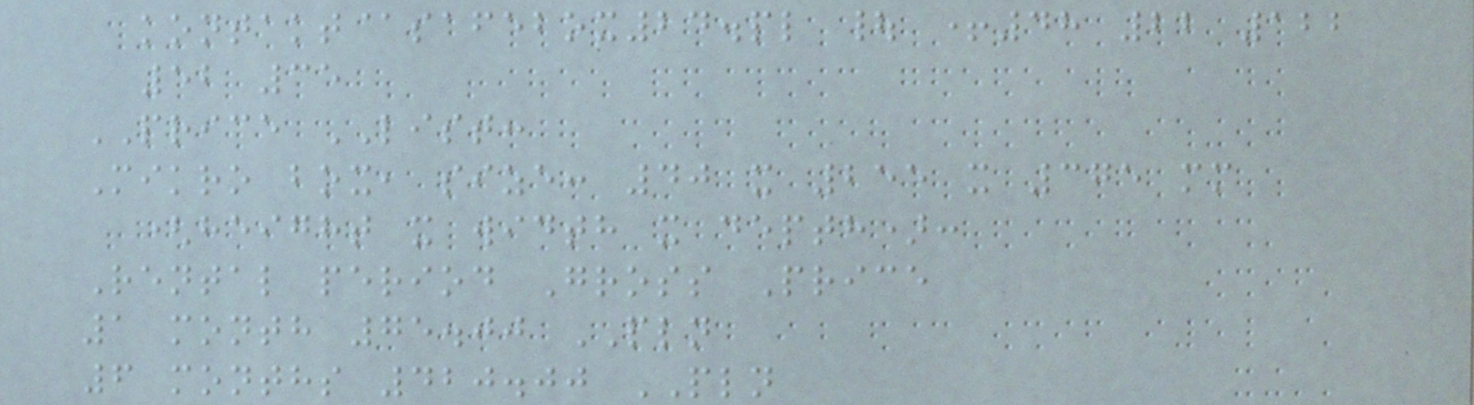kontakt@safebox24.pl | +48 22 122
52 35
PRICE LIST:
Mikro box, size: 40 x 255 x 375 mm
(height x width x depth):
Rental period Gross Price
1 month 75.00 PLN
6 months 420.00 PLN
